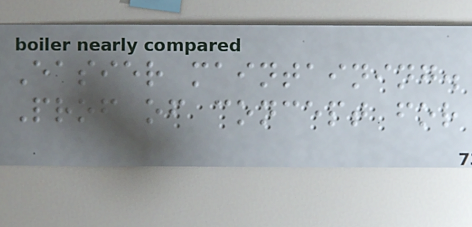Easier maintaining.
Prof of concept for
